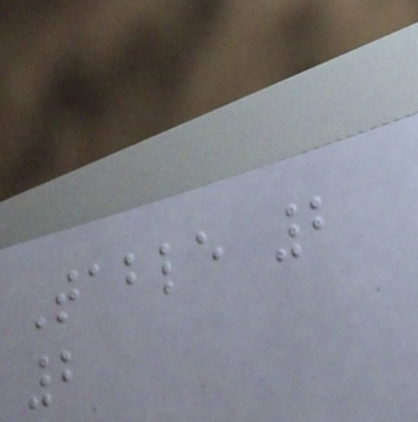Table 2
2
